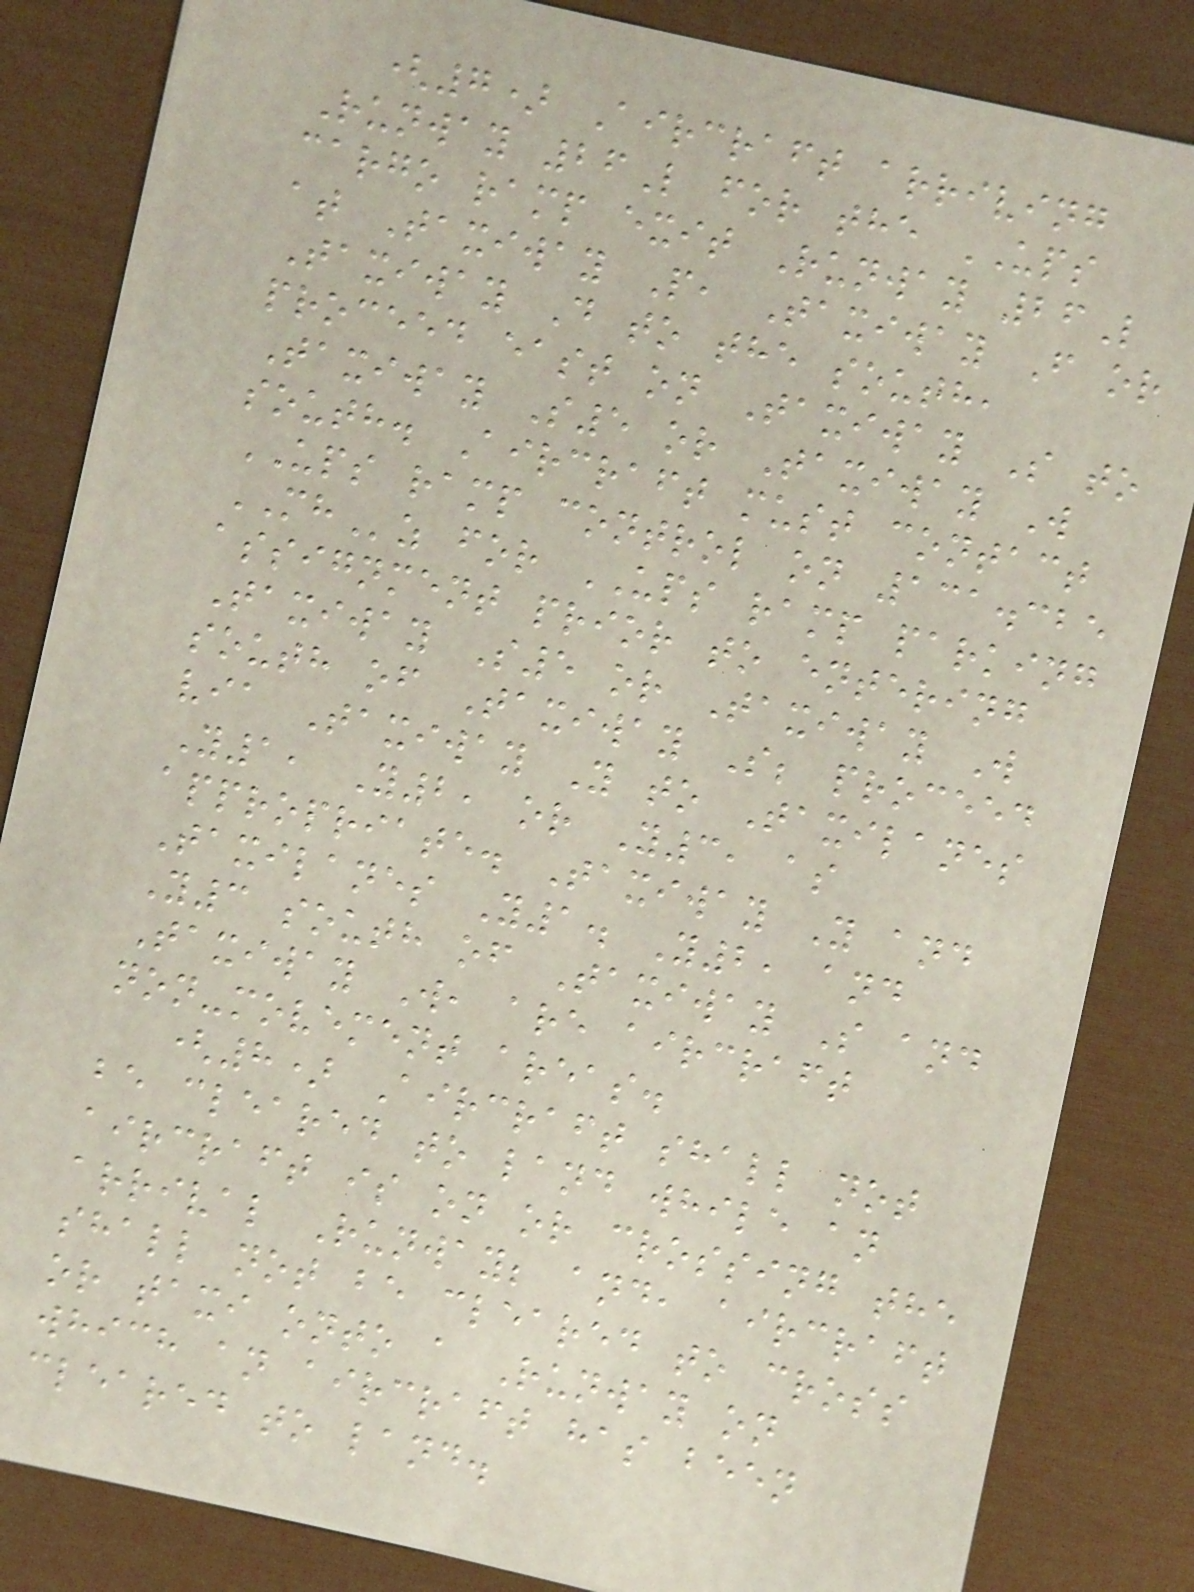(7) Aircraft arriving
Runway 26L for the UPS
cargo ramp exit Runway 26L
at Taxiway P, Taxiway F or
Taxiway D to the south,
proceed east on Taxiway S to
Taxiway S5 or Taxiway W
south. Aircraft must contact
UPS ramp control on 131.325
MHz for UPS ramp parking
assignment prior to entering
Taxiway S5 or Taxiway W
south of Taxiway S; proceed
via Taxiway Y to Taxilanes
Y1, Y2, or Y3, as
appropriate. Taxiway Y and
Taxilanes Y1. Y2, and
Y3 south of Taxiway S and
Taxiway W, are aircraft
non-movement areas.
(8) Aircraft shall not
be cleared to land while an
aircraft is on or crossing the
arrival Runway; and, aircraft
shall not be cleared to cross
or taxi onto a Runway on
which an aircraft has been
cleared to land.
